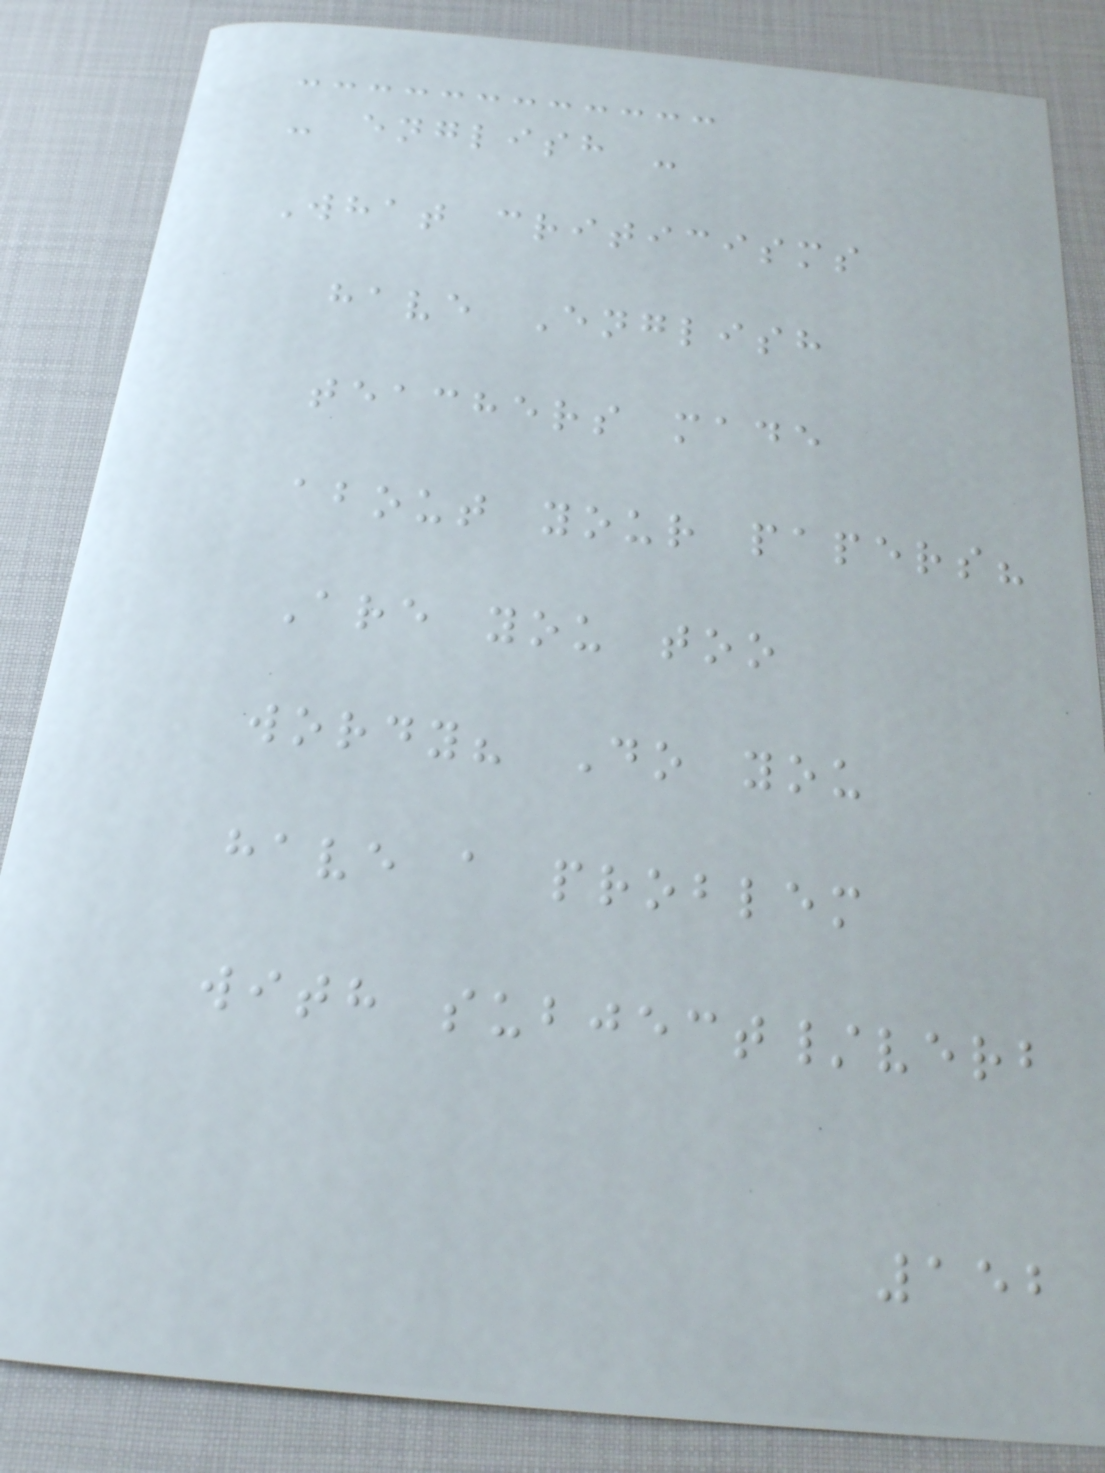- english -
What criticisms
have English
teachers made
about your papers?
Are you too
wordy? Do you
have a problem
with subject/verb
152
